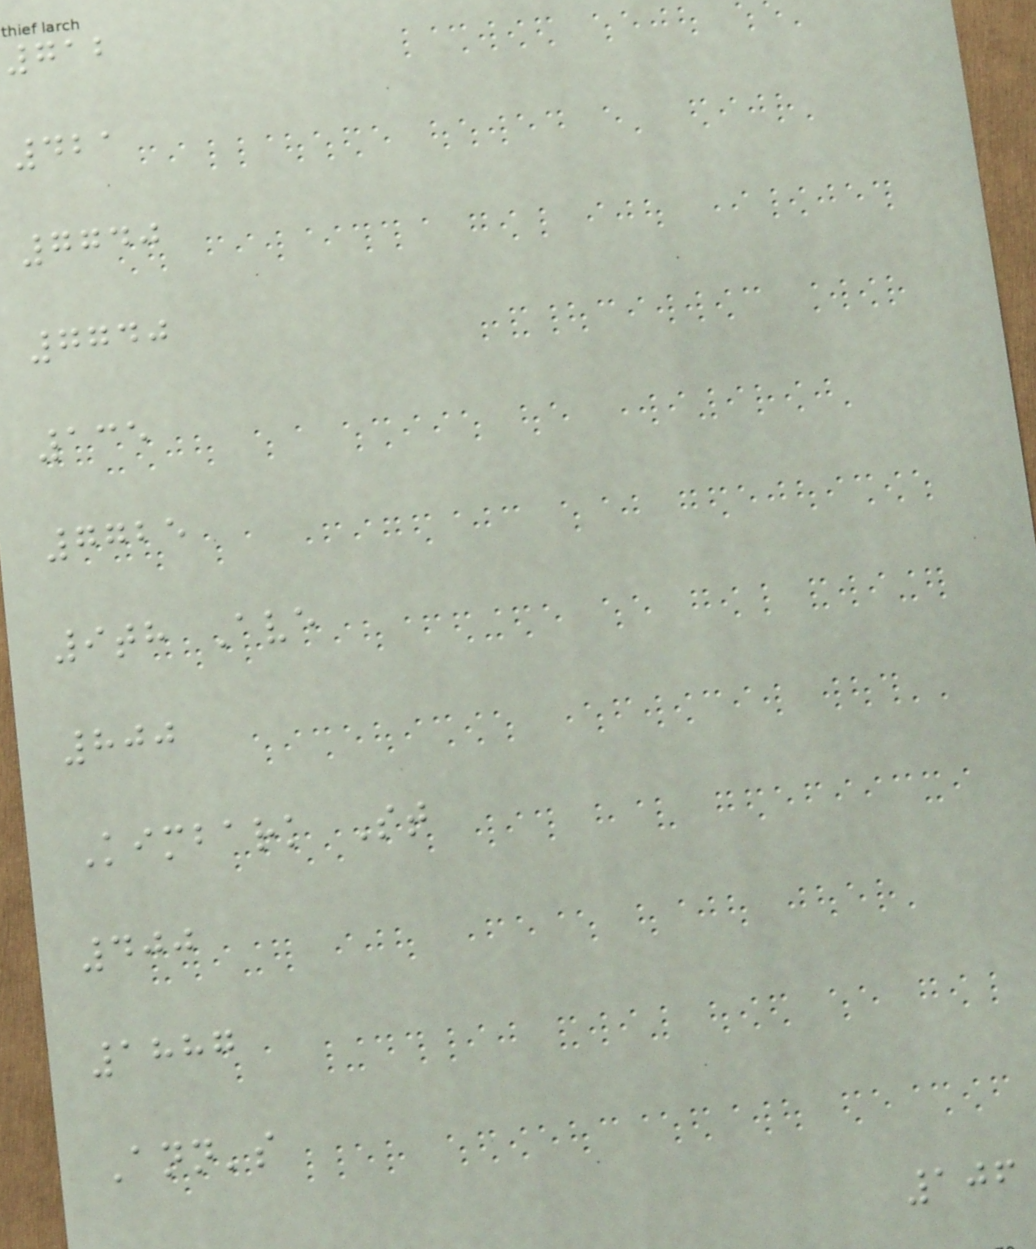712
421
7740
7740
135
7725
9th Ave
800
Kimbark St
400
1887
Ann's
106
